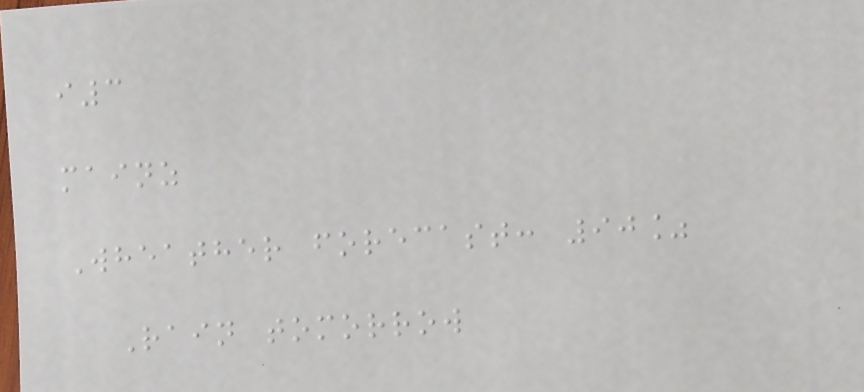i3
mainz
Wheather forecast: 90%
Rain tomorrow
